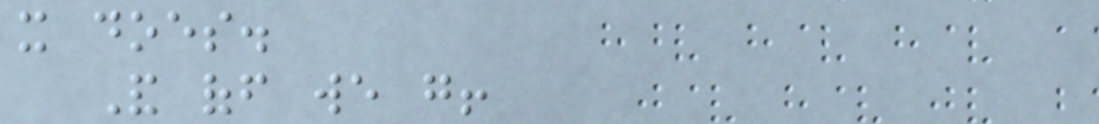it does.
And off we go!
